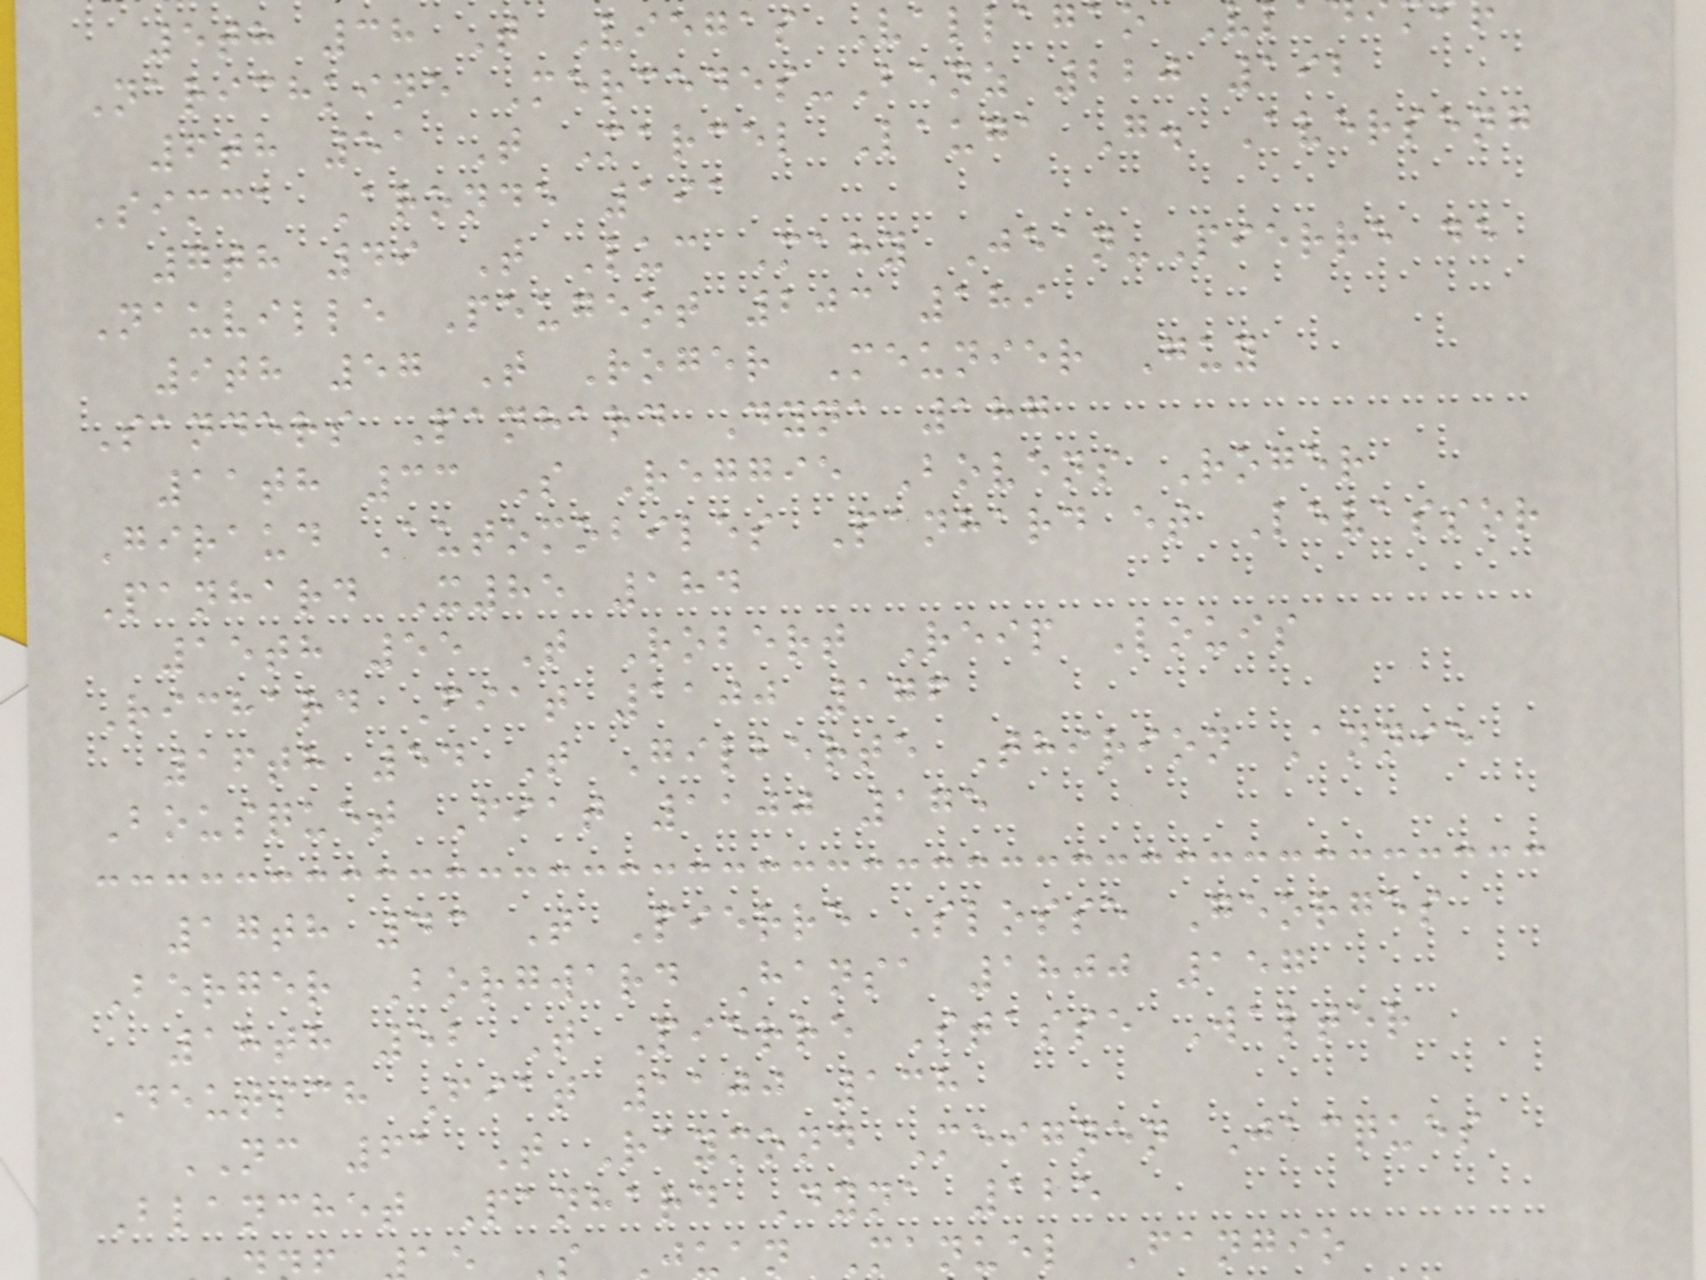5th 38 T Viegas Vallagao
Narichkine Mercedes-Benz 220 192
6th 51 T Marcel Lauga G. Averseng
Simca Aronde 191
7th 49 T Luc Mahy Jean-Pierre de
Nauville Peugeot 203 189
9th 57 T Roger Meunier Guy
Sanders Panhard Dyna 187
11th 33 S Reggie Bovens Roger
Giraud Automobiles Panhard et Levassor
Panhard X85 184
15th 55 T Robert Reip Louis
Richard Fiat 1100 176
16th 54 T Gilberte Thirion Annie
Bousquet Fiat 1100 175
17th 43 T Pierre Slosse Georges
Berger Borgward Hansa 1800 157
18th 52 T Pierre Stasse Walter
Deutsch Fiat 1100 138
NC 61 T Raymond Meignen Jacques
Blanchet Panhard Dyna 125
Juan Manuel Fangio
